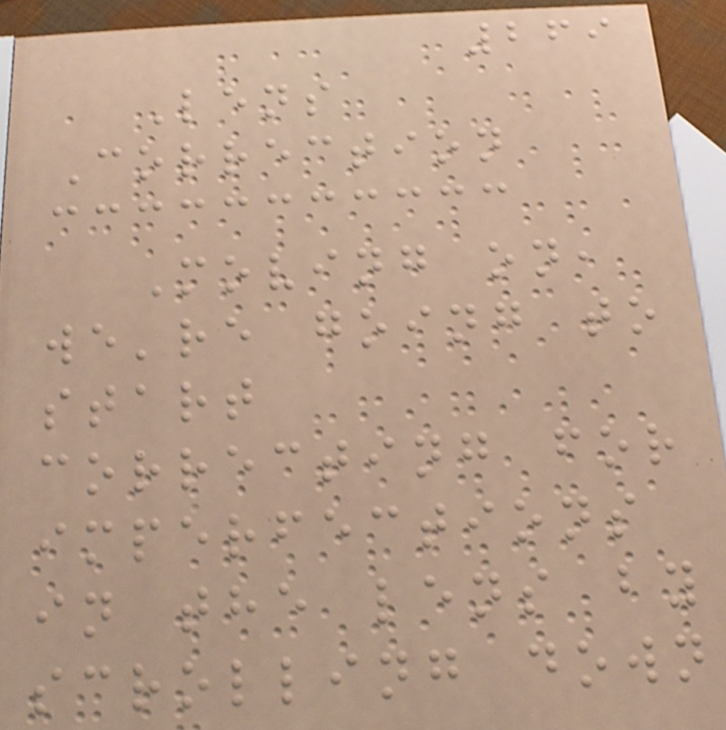269
Lens
Correction
Moving on,
we're going to
start
correcting for
imperfections
in the lens by
scrolling down
